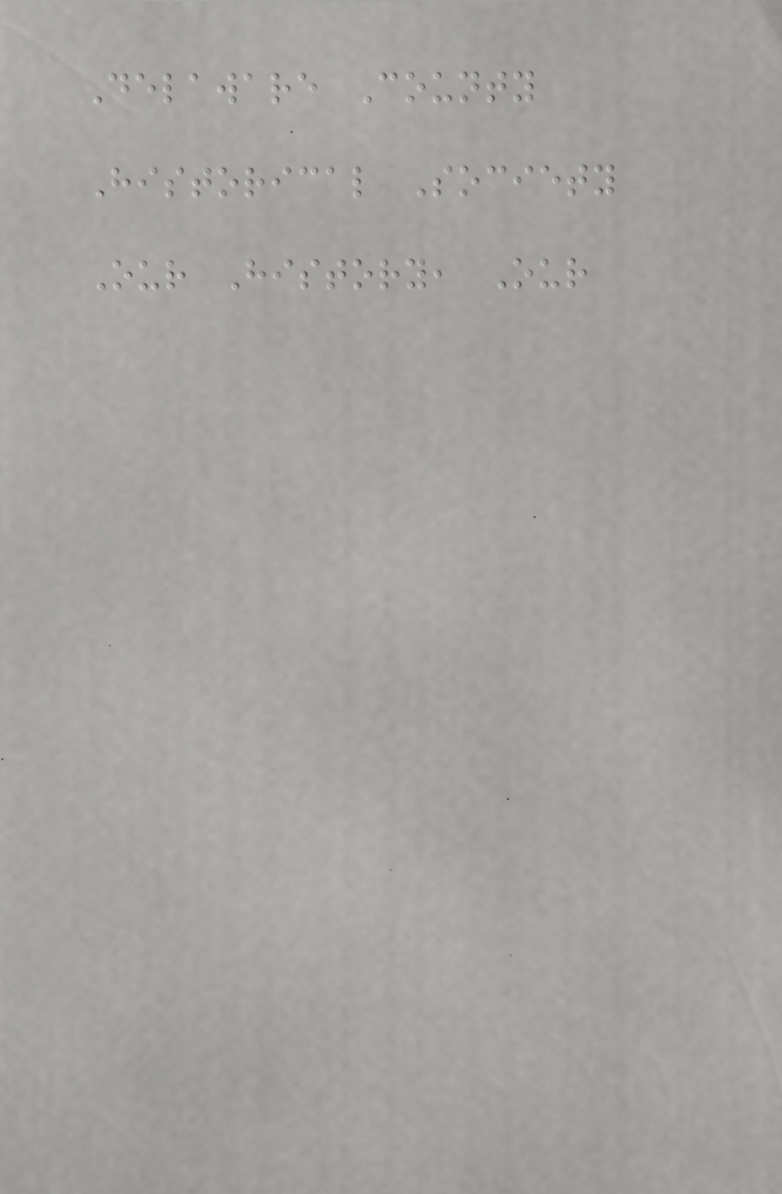Delaware County
Historical Society
Our History, Our
